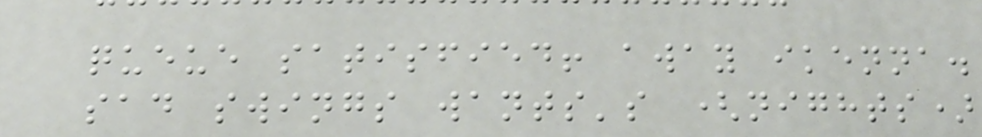queue satisfied! away ikenna.
sad swings wants's (nights)
